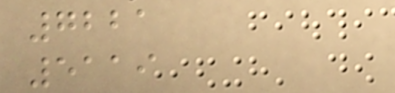7221
5119
